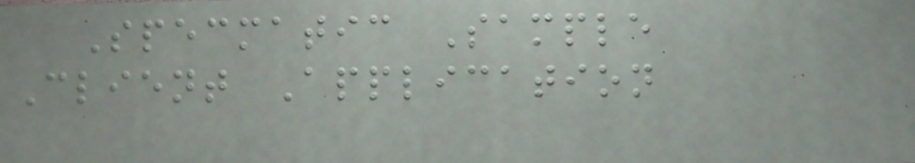Specmatic Sample
Client Application
